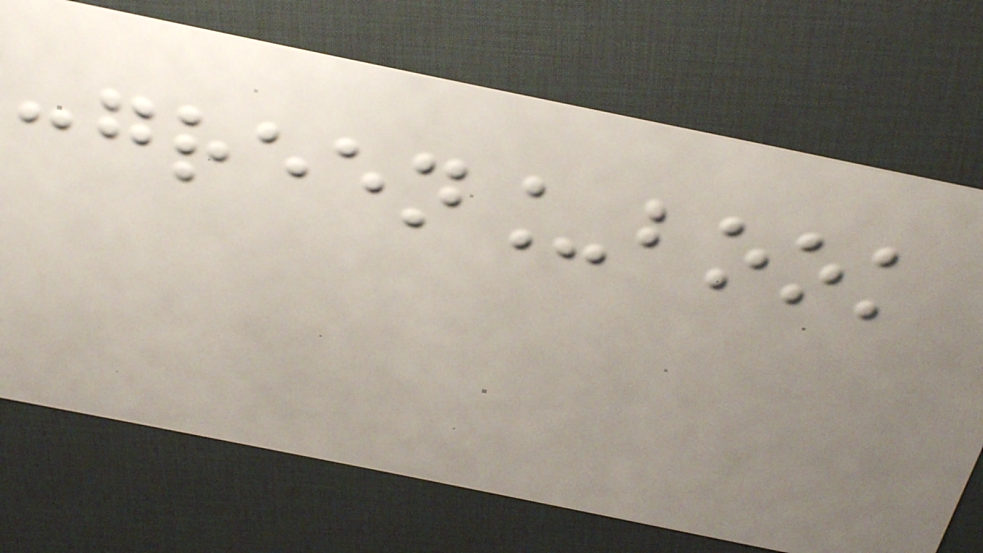:green_book
